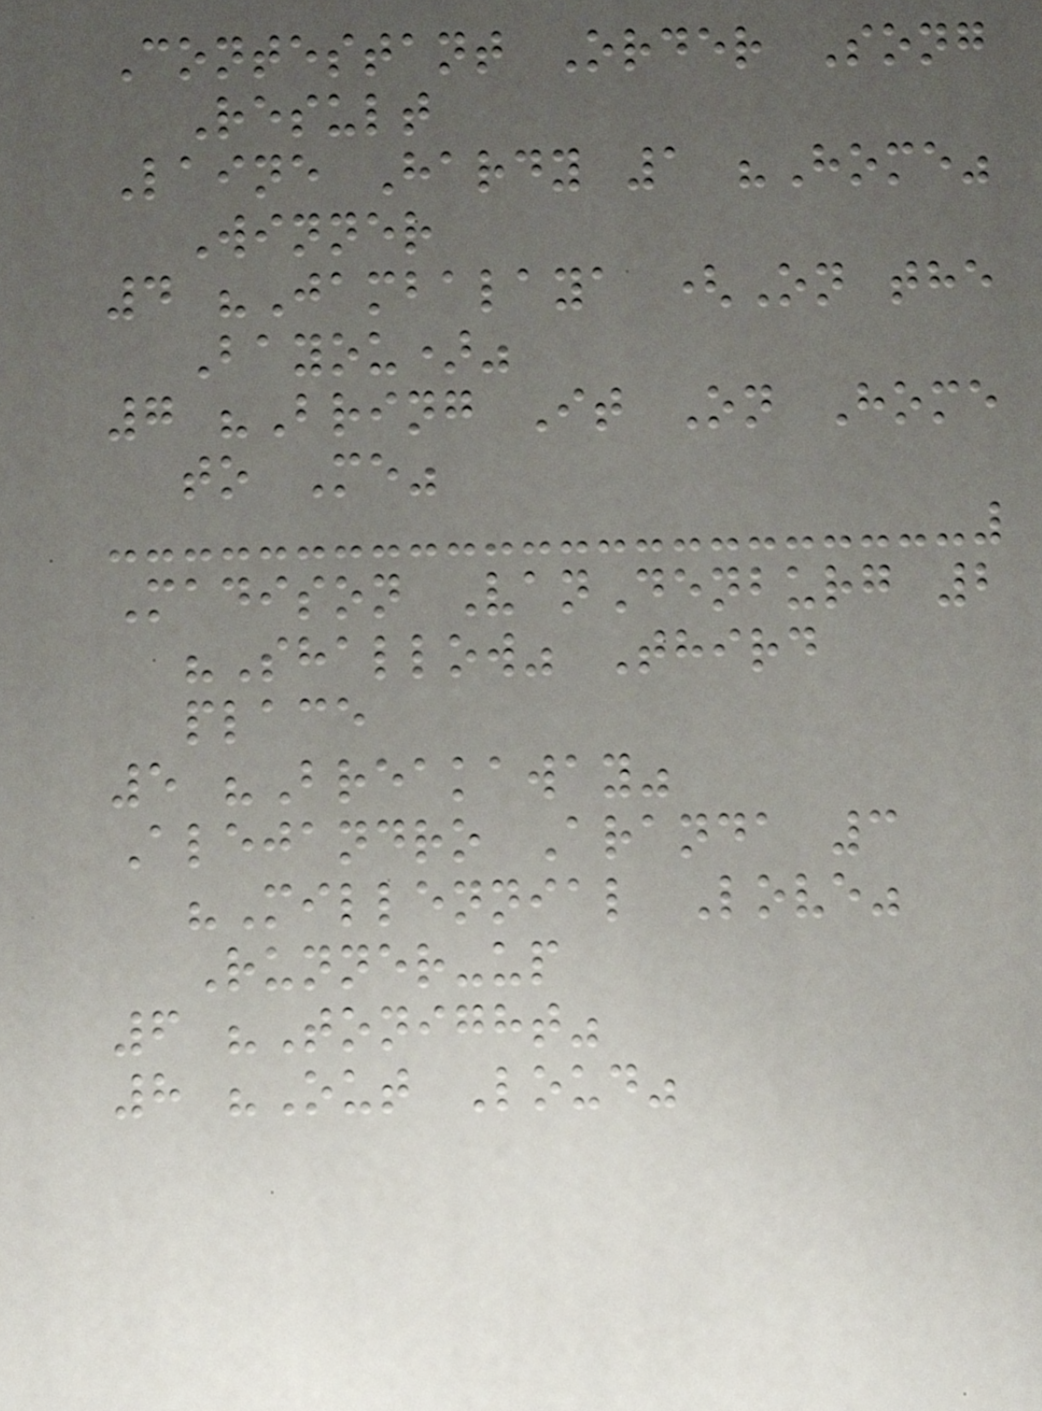Contestant Order Song
Result
Laine Hardy 1 "Home"
Winner
4 "Jambalaya (On the
Bayou)"
7 "Bring It On Home
to Me"
Madison VanDenburg 2
"Shallow" Third
place
5 "Breakaway"
Alejandro Aranda 3
"Millennial Love"
Runner-up
6 "Tonight"
8 "Out Loud"
